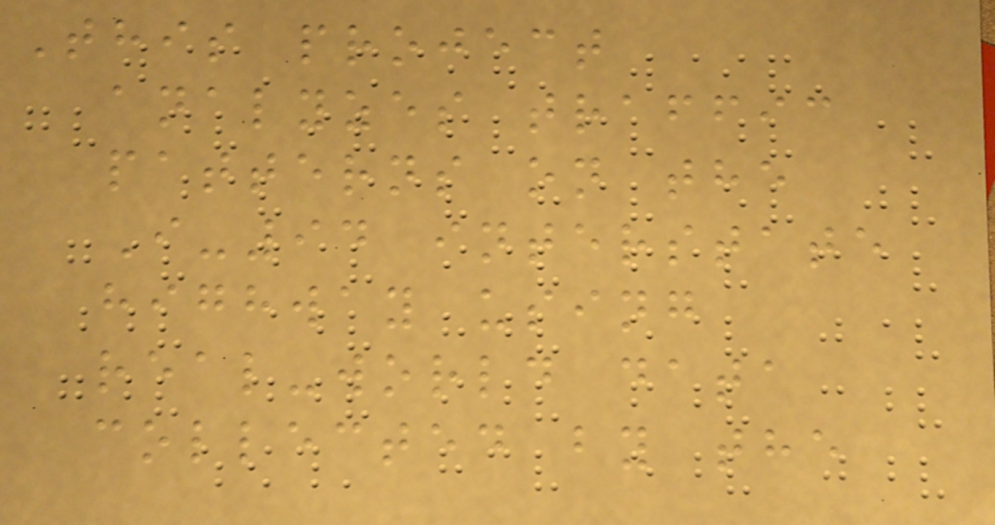This project
analyzes traffic
patterns on the
I-94 interstate
highway using
real-world data
collected by the
